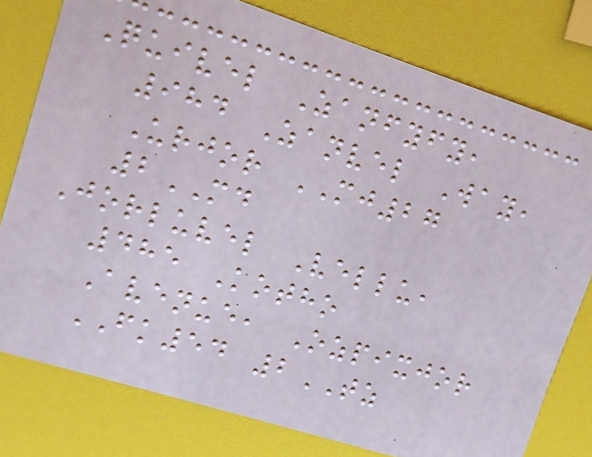Quivel Zanfyfy,
984 Zanvel Way,
Urjor MJ27
2MD
Jorluvel Vellu,
485 Kotho
Avenue, Ozpixjor
FK54 2TZ
